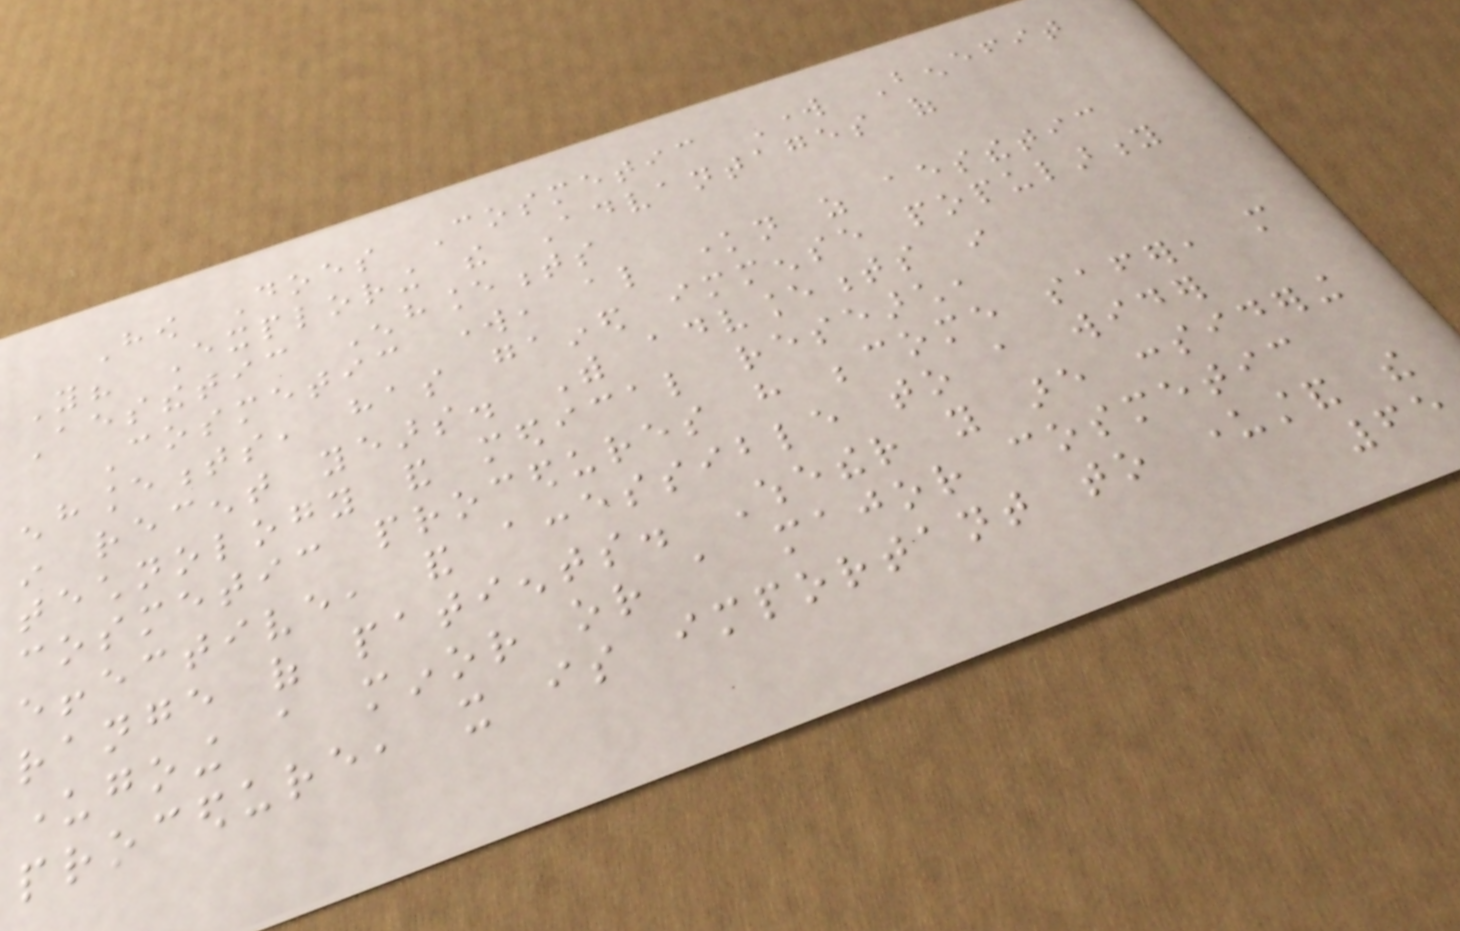How Does Cosmetic Work Benefit
You? Exploring the Advantages of
Aesthetic Enhancements
Cosmetic work, also known as aesthetic
enhancements, has gained immense popularity
in recent years. With advancements in
technology and medical research,
cosmetic procedures have become safer, more
effective, and accessible to a wider
range of patients. Whether you are considering
undergoing a minor or a major cosmetic
procedure, it is important to understand the
65
